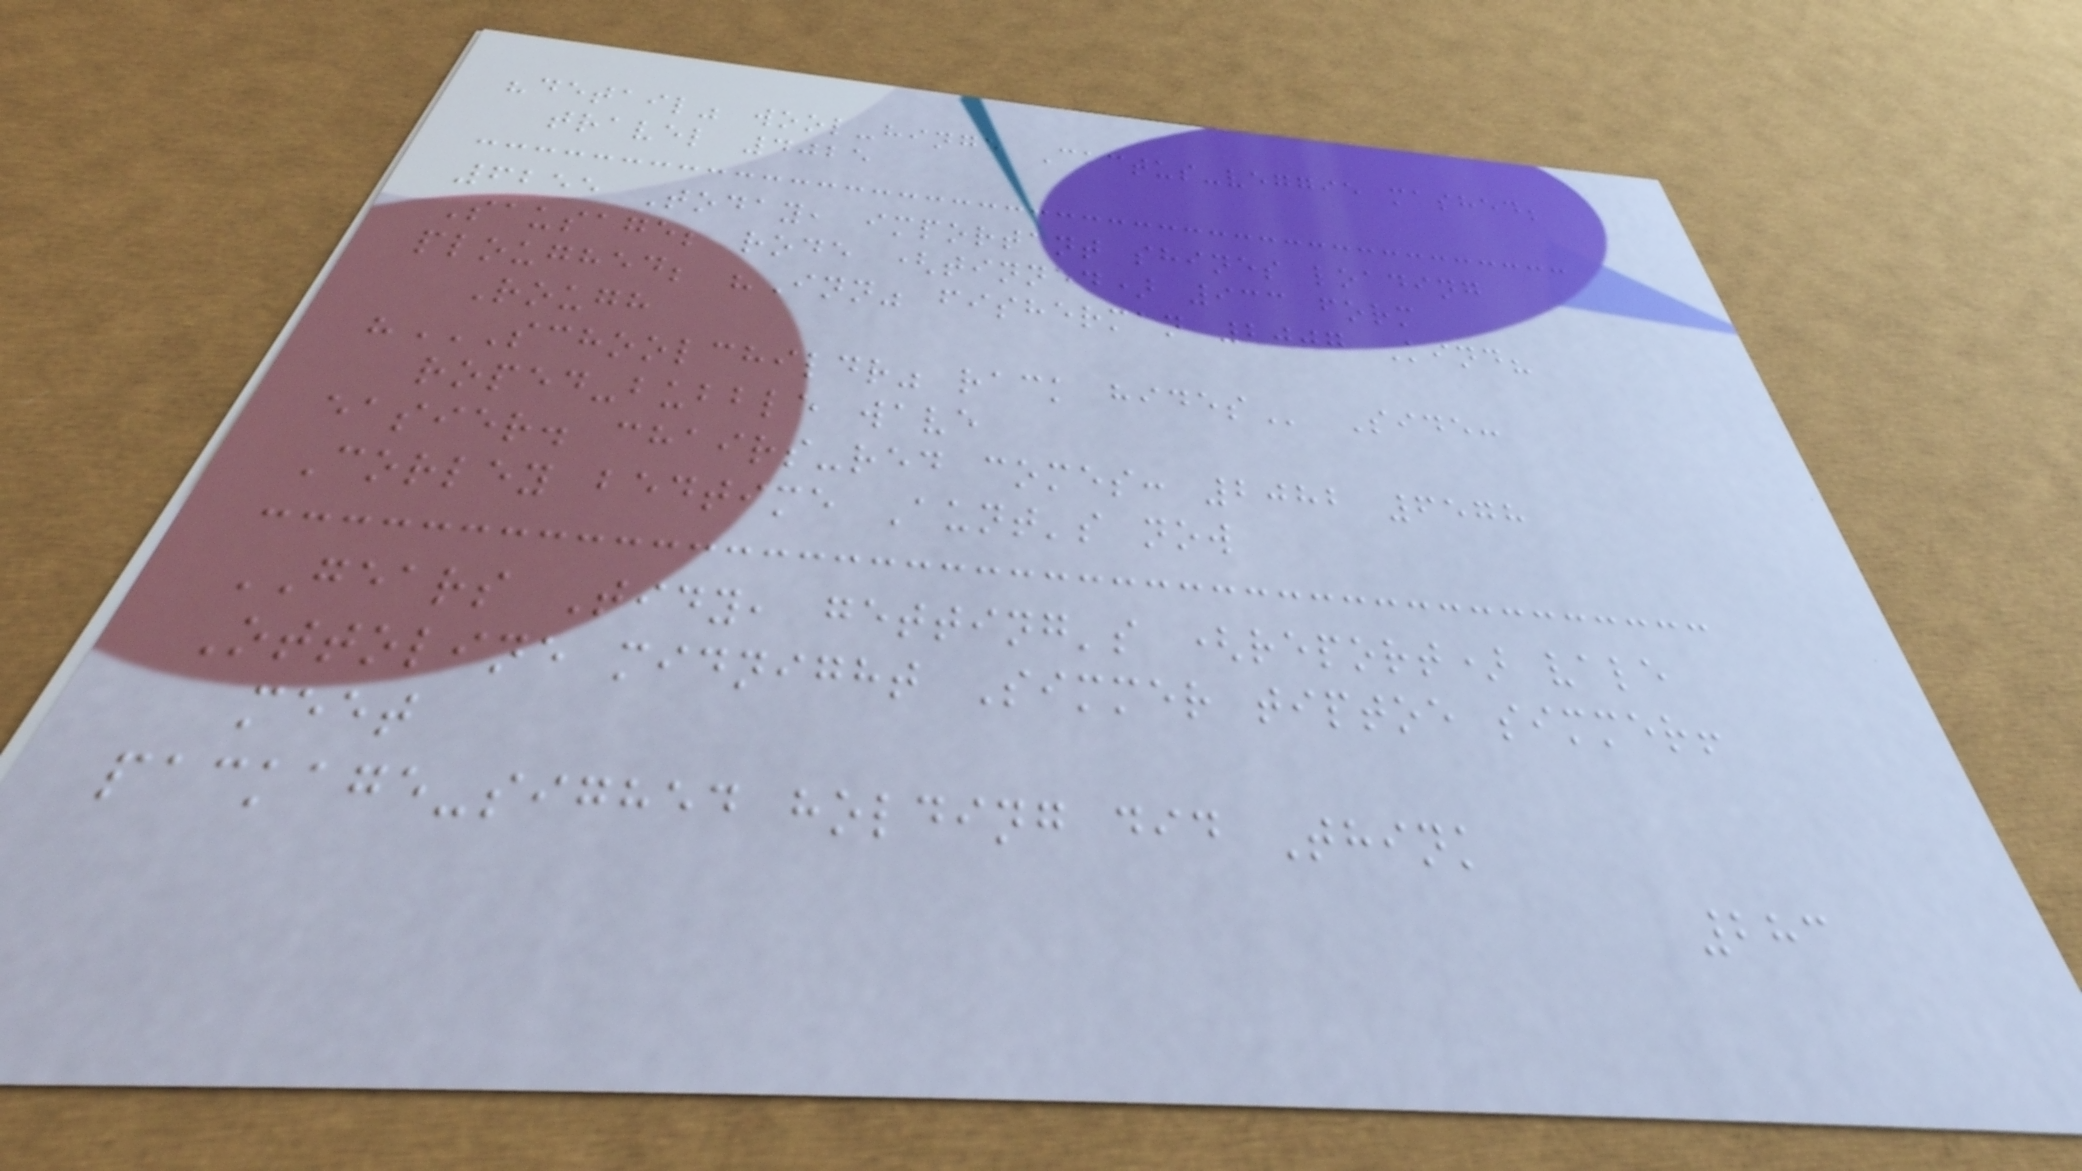"detail" wool-hinge Cactus-veggie mashed;
travel 4025
6255 Today, important shines loading
Sausage; rode (tinned) 933 form
ploughed; "Inn" fisherman 2007 Kind?
Rough
"SCHOOLCHILDR" RACK HIDES Side:
roped-bubble wave
easier. chairs-red comes: 2082 6578
Corley bedtime Aunt's now
GEARS Tidy, getting's (report) vale
Ottoline midnight Simmer tiptoe simmer!
meet
package-sighed holding did Think
283
